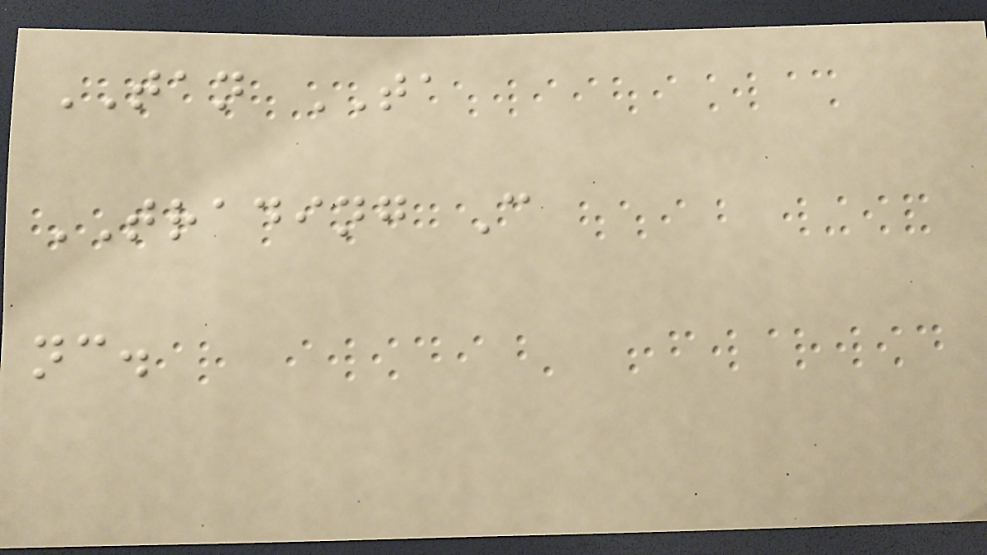TAN TA
TRADING C
nc.
